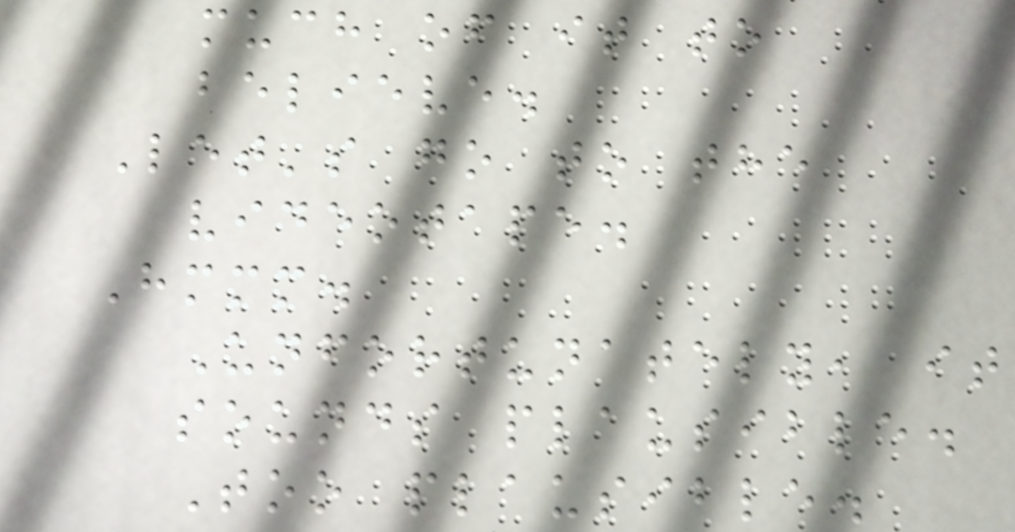much of it to
believe.
Let's go to the
videotape.
Hmmm.
Unfortunately, it
sounds plausible.
Too plausible.
